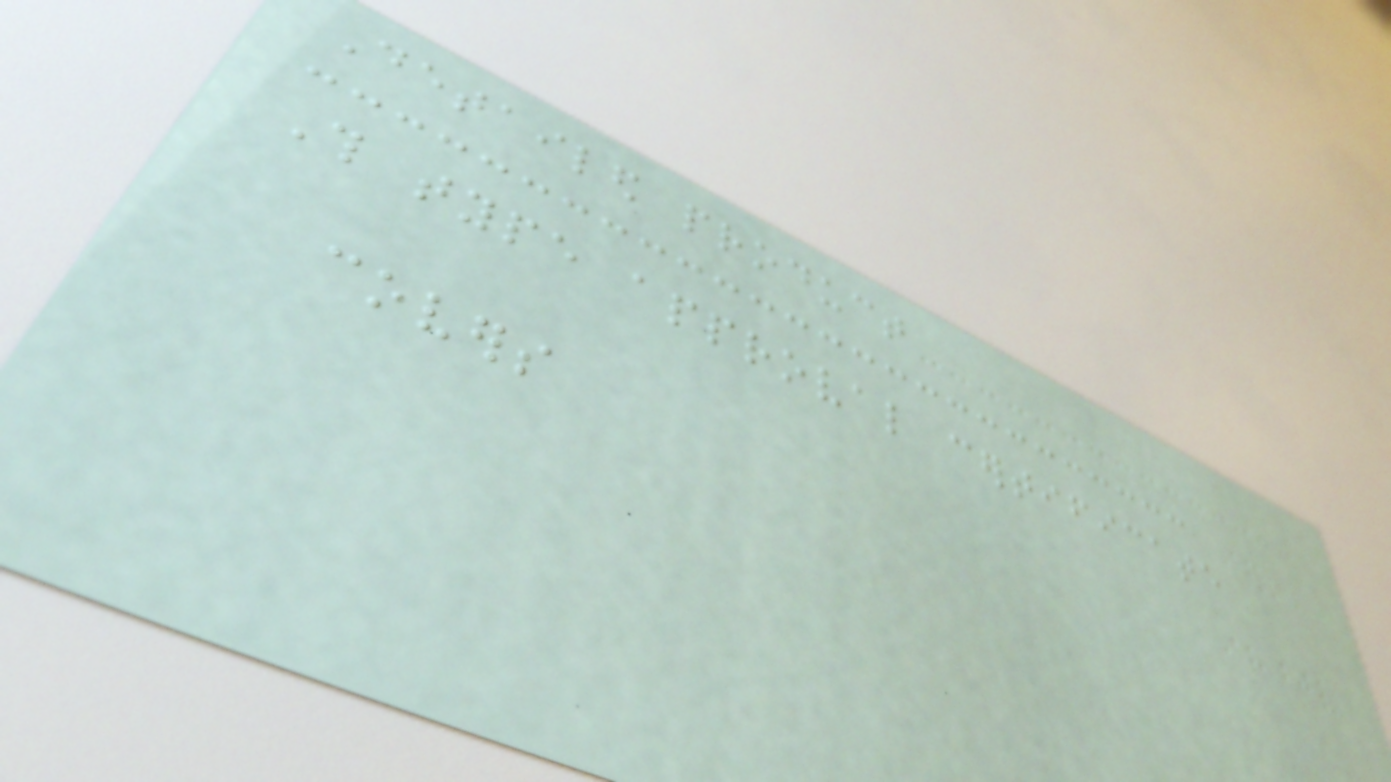Detailed product
This type approval certificate
covers
